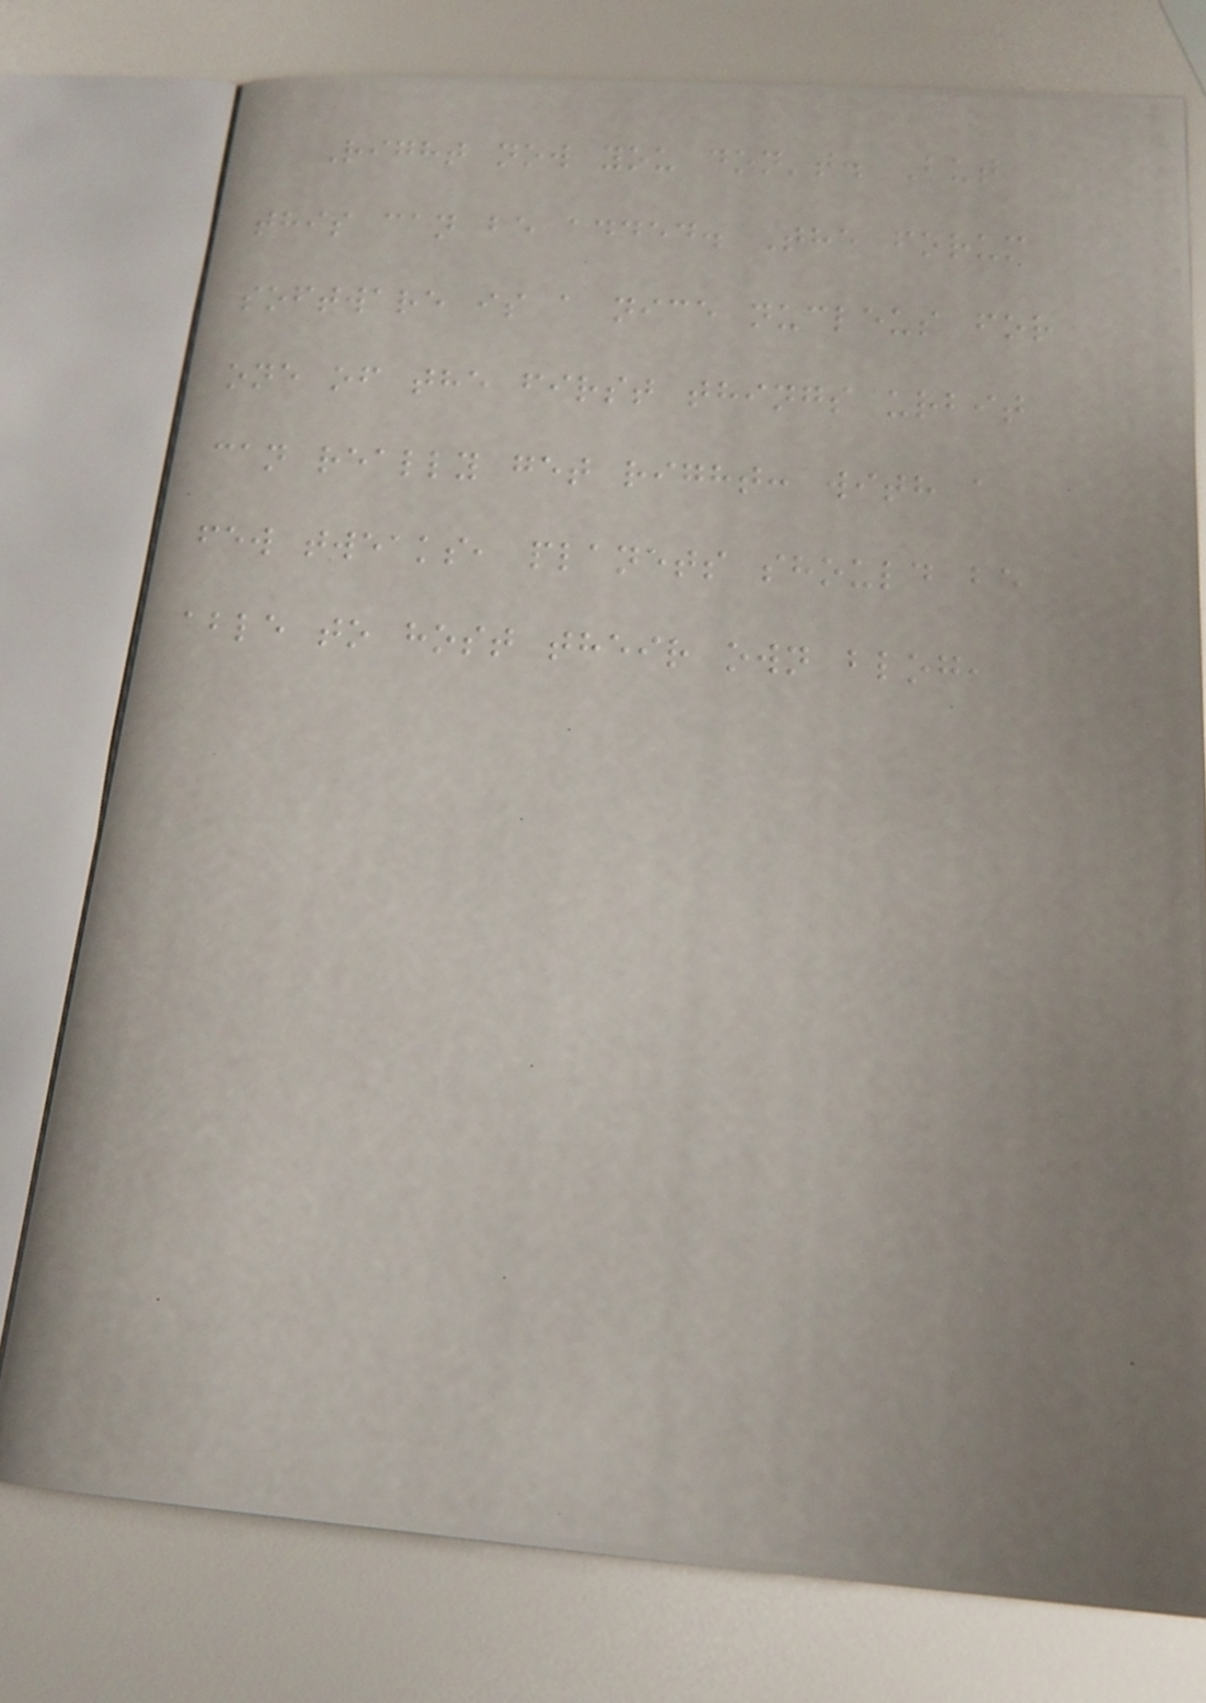Right now you don't. But
this can be added. The forum
software is a nice nucleus for
one of the first things urbit
can really get right: with a
few tweaks, planets should be
able to host their own blog,
